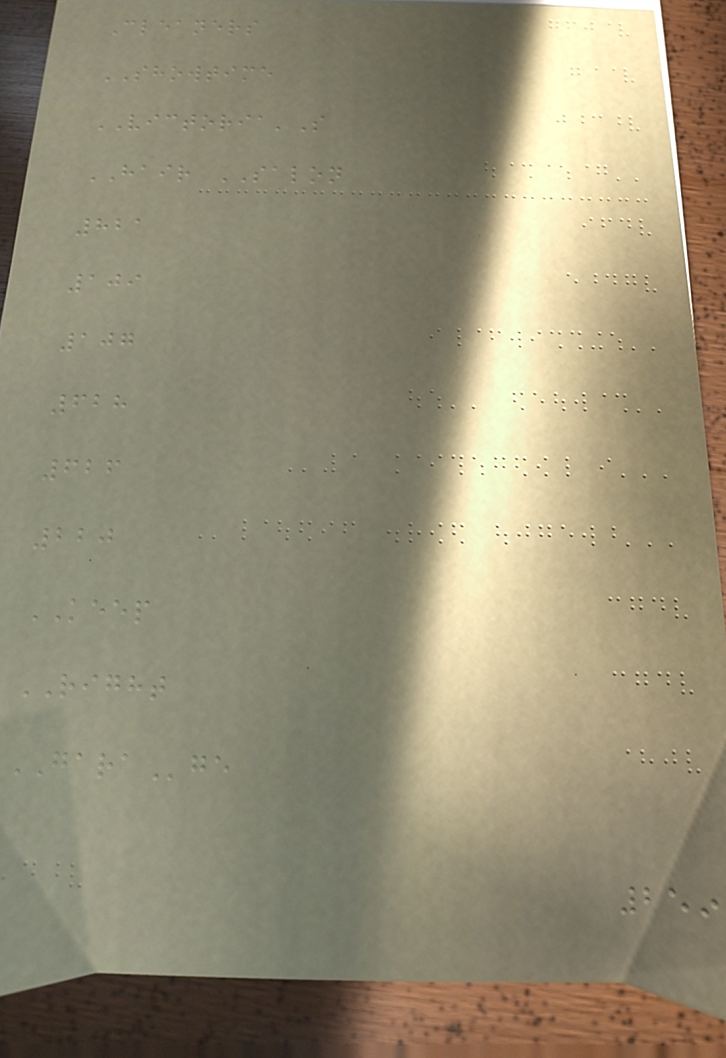Cleaners
SHOWTIME
VICTORIA'S
HAIR SALON
821
109
107
628
626
220
KEEP
RIGHT
GARAge
259
